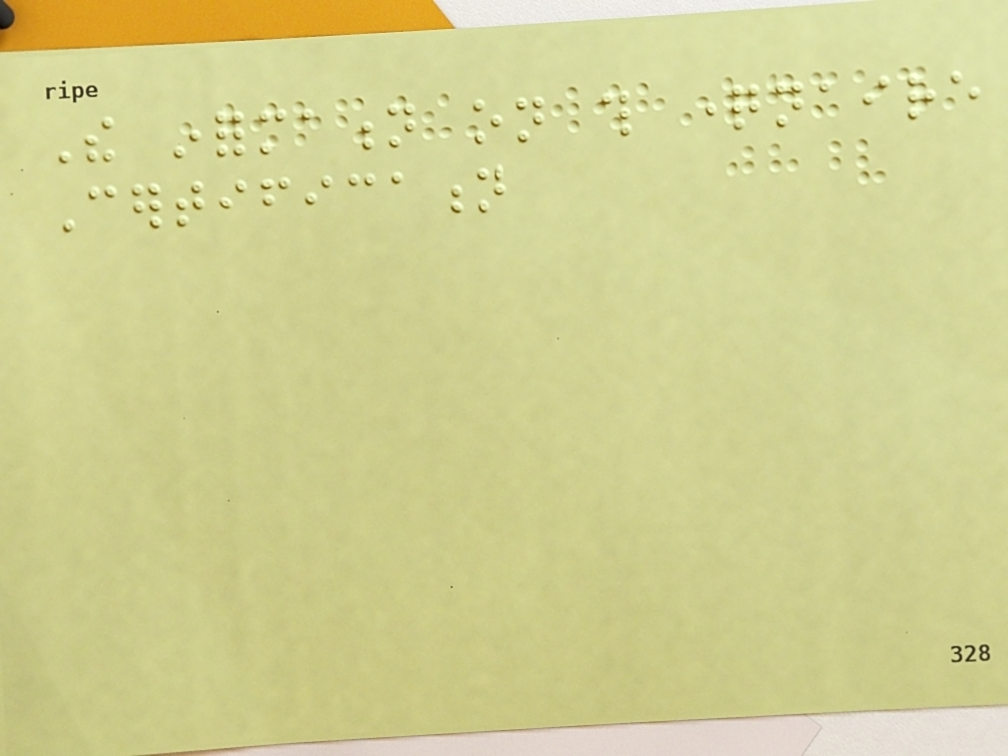The information on this questionnaire
Certification
